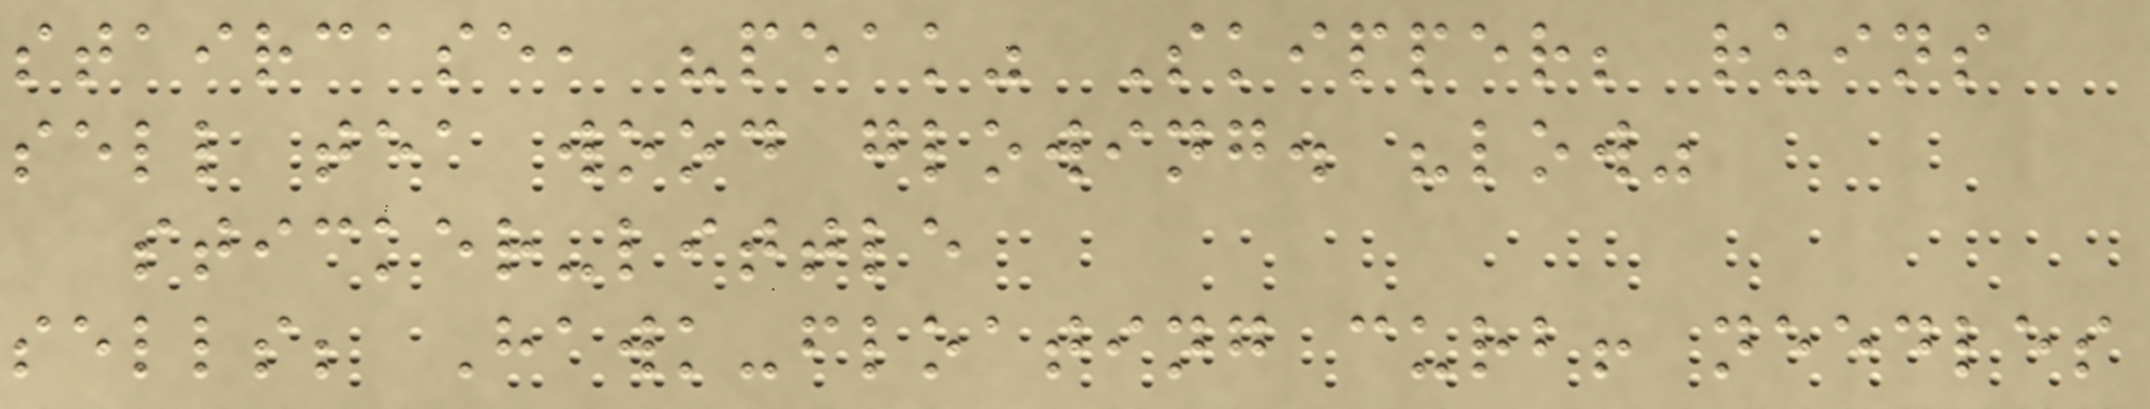staircase, "peak" Skipper; ruins
sell tea wood glowing. "low"
sticker-little
sells; Hawk-floating curb! needles
